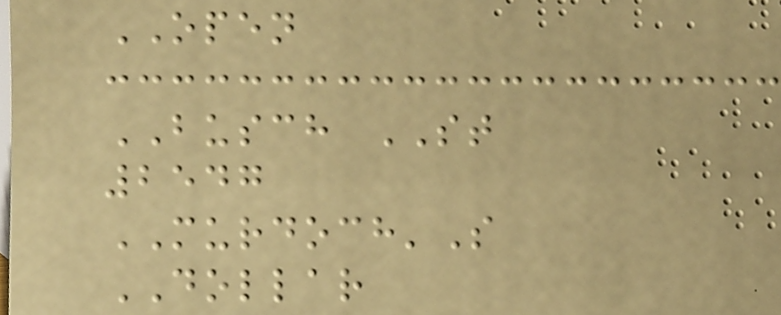OPEN
BUSCH ST
2547
MURDOCH'S
DOLLAR
